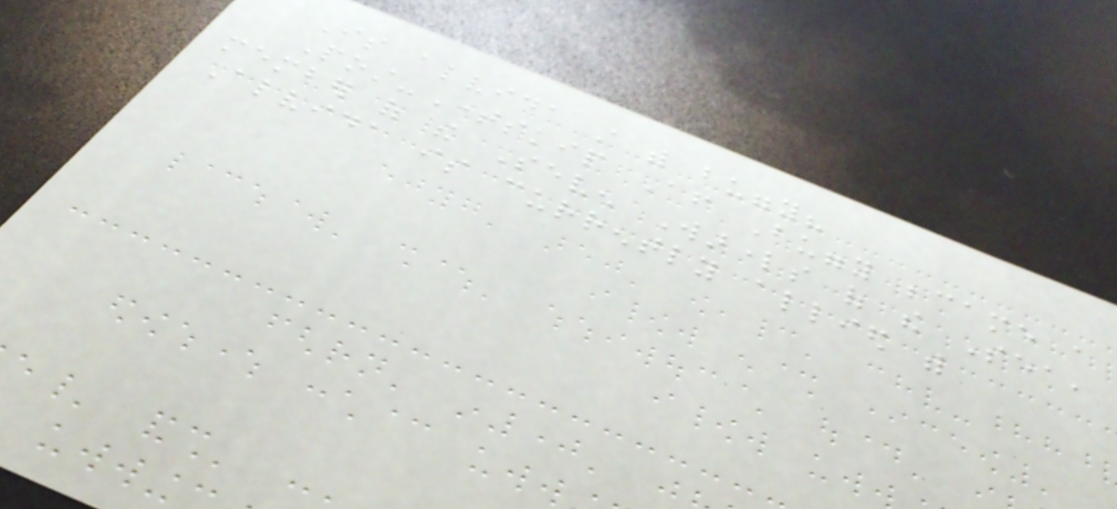Is alvida still with buggy?
Post-Timeskip After Buggy became a
member of the Seven Warlords of the Sea,
Alvida is currently allied with
